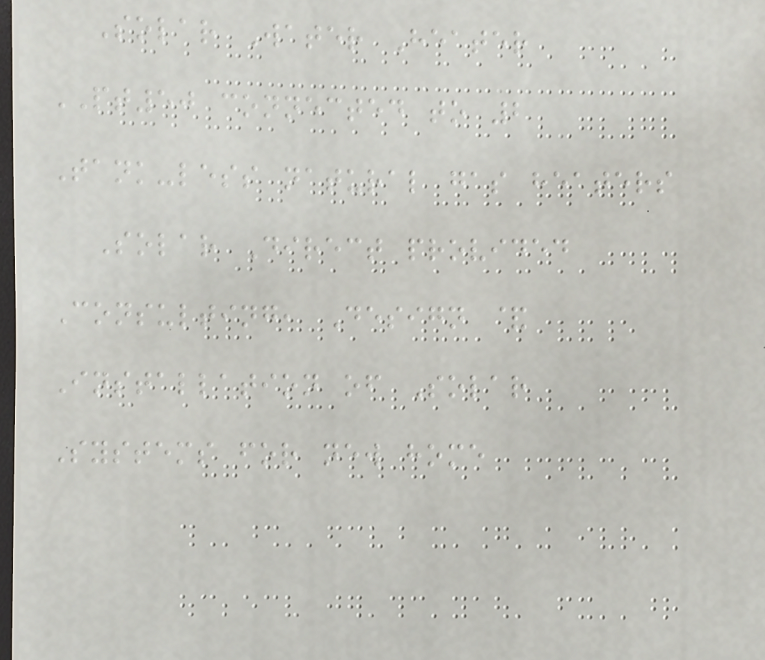Solar Water Heater
PT50 connected to 2
Tank-less natural gas heaters
Solar Direct provided
Consulting, Design &
Installation of Solar
Systems for new home
